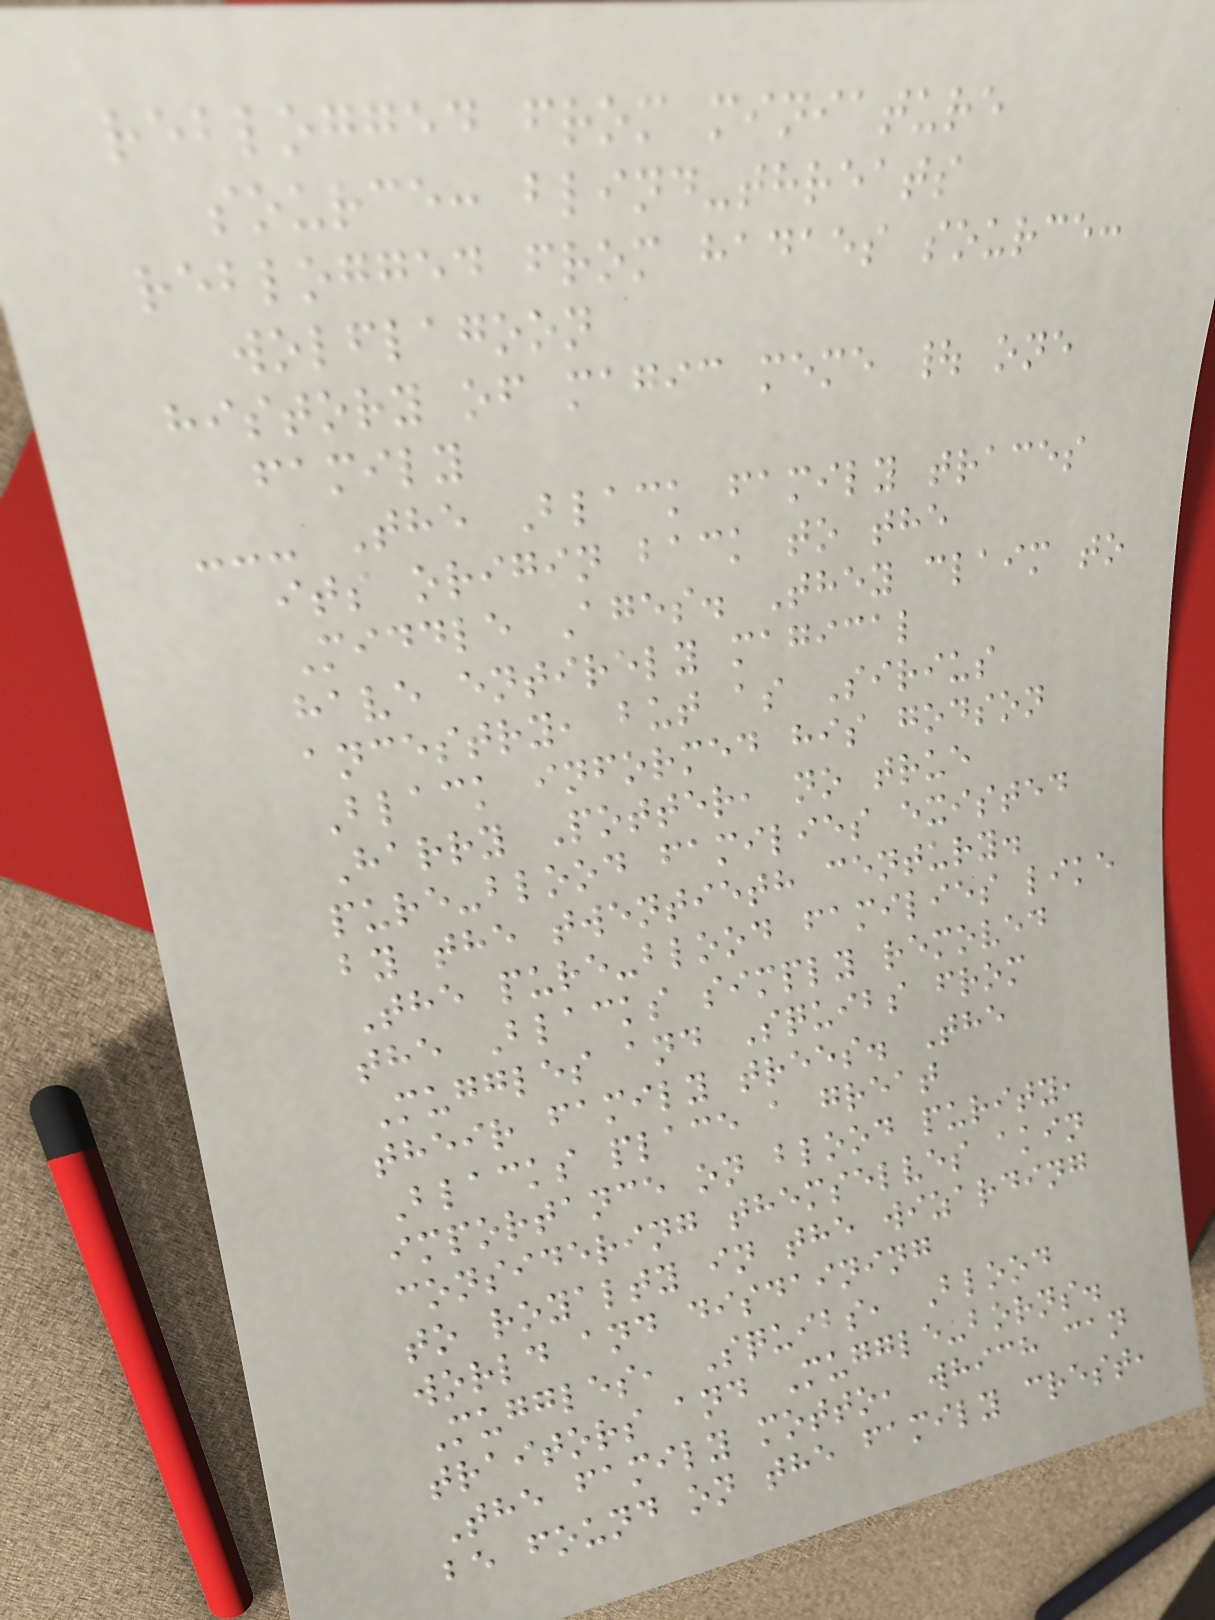reblogged from miniature
source: blind-threats
reblogged from hadaes source:
wolflagoon
history of magic meme | one
family
--- The Black family traces
its origin back to the
Middle Ages. They claim to
have entirely magical
ancestry, but as Sirius
Black informed his godson
Harry Potter, no true
pure-blood families existed
by the twentieth century.
The pure-blood families like
the Blacks simply removed
Muggles and Squibs from
their family trees. The
Blacks place a great
importance on blood purity,
considering themselves akin
to royalty in the wizarding
world and disdaining
Muggles, Squibs, Blood
traitors and Muggle-borns.
The family motto, which can
be found on the family crest,
